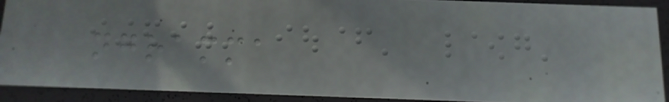ngramma
